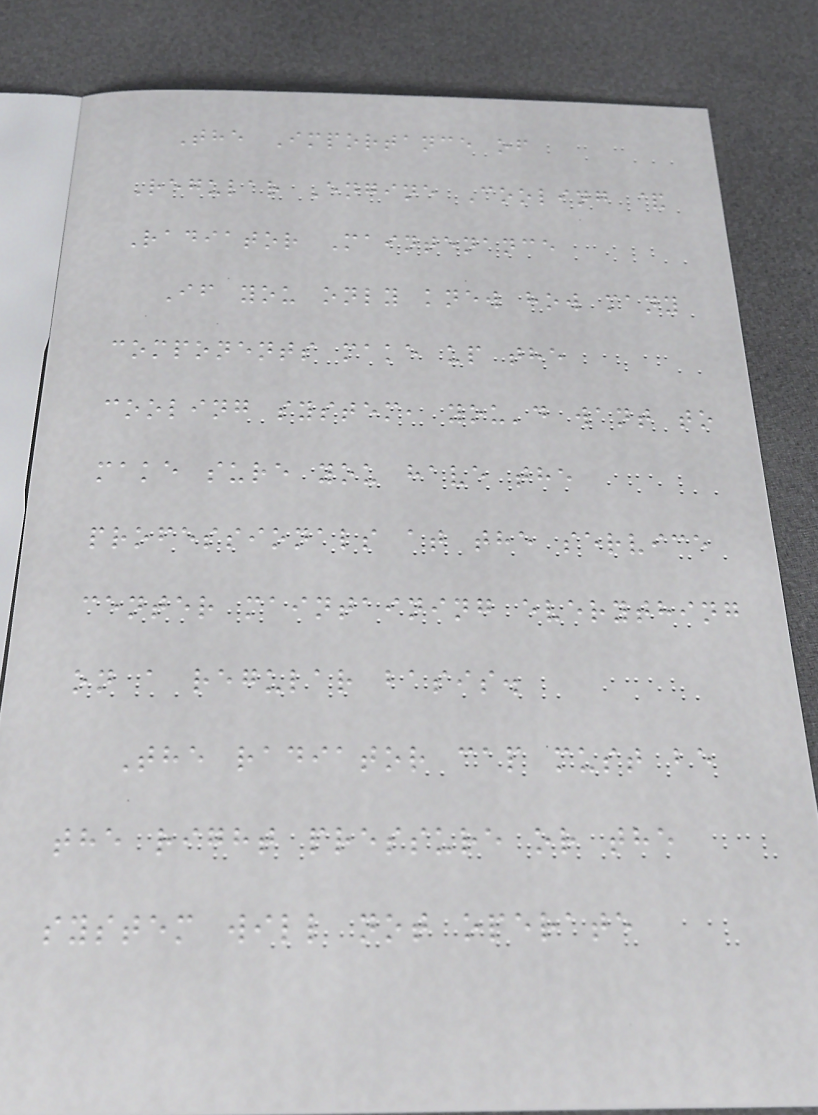The Importance of
Regular Engine Cooling &
Radiator Maintenance
If you only knew how many
components make up the
cooling system, you'd want to
make sure you have the
professionals at the service
center maintaining everything
on a regular basis.
The radiator cap must be
the right pressure or the
system will not operate
